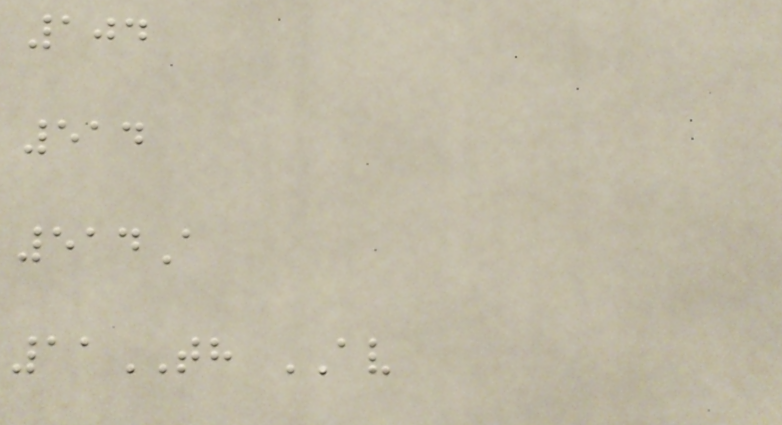104
514
514A
11TH AV
